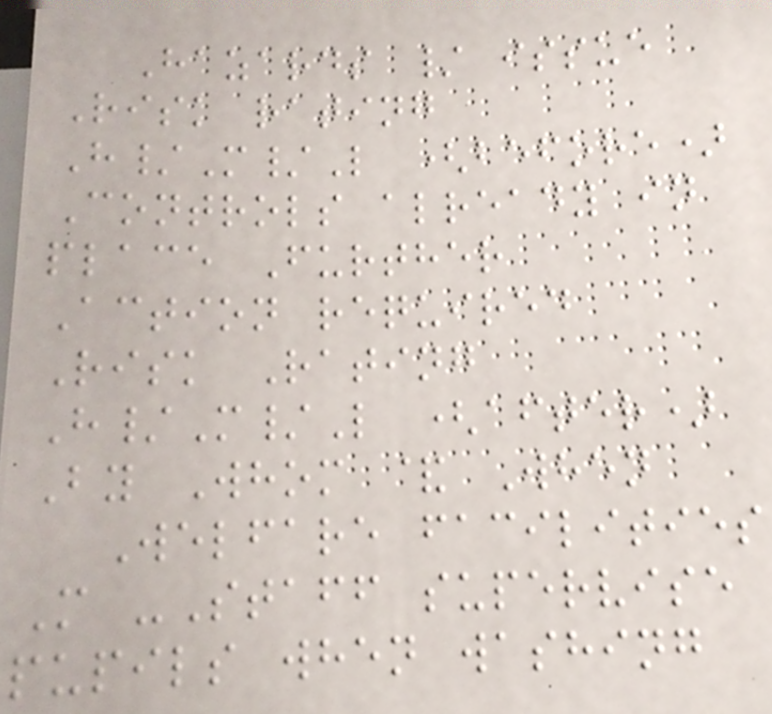Hazards / issue
Risk rating
H/M/L (before)
Controls already in
place Further
Action required
Risk Rating
H/M/L (after)
By Whom & When
Welfare facilities
M -Staff supervise
pupils when washing
